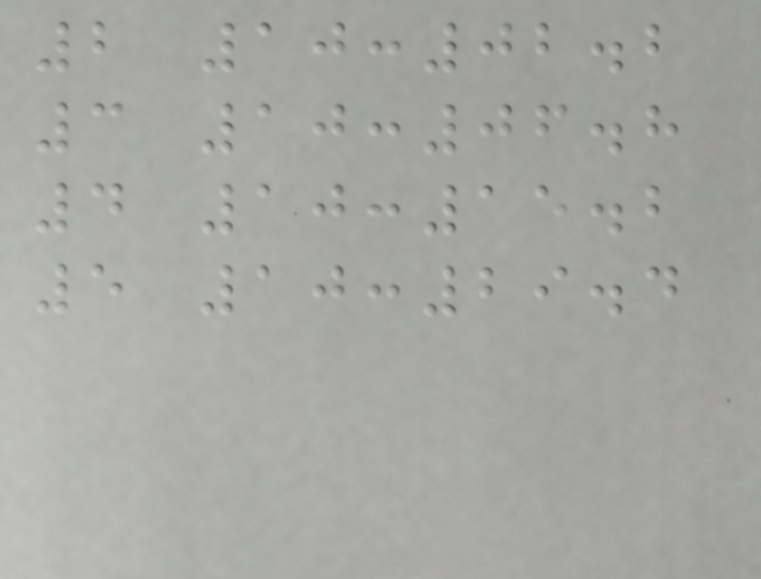2 10:02.2
3 10:06.8
4 10:15.2
5 10:29.4
